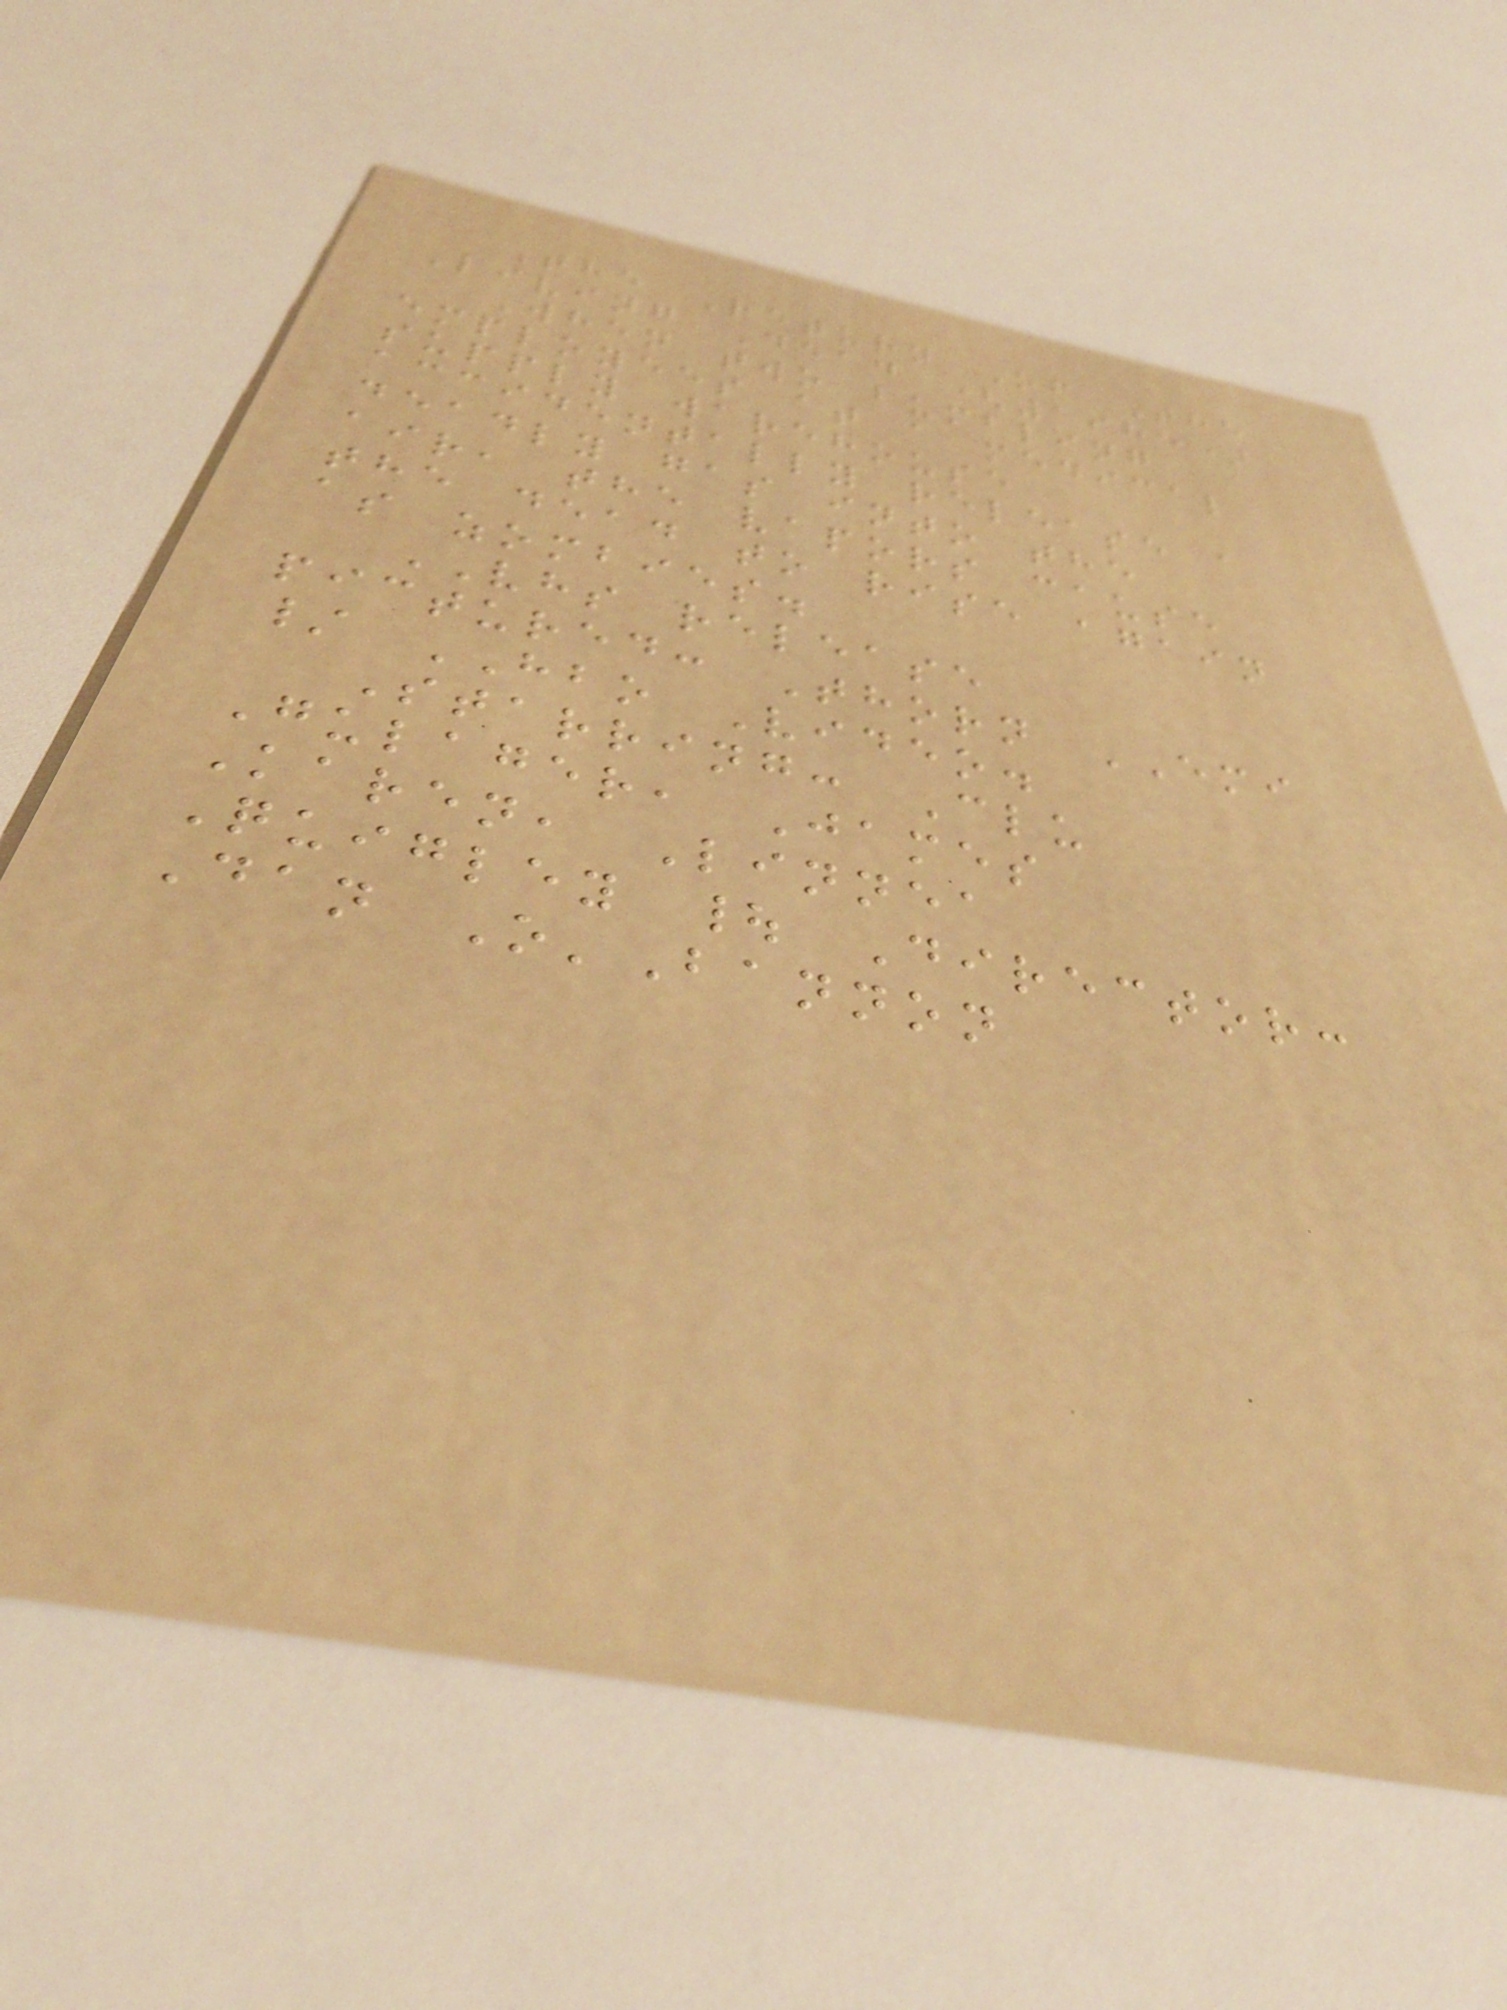The Return Of The
Living Dead (1985)
When two bumbling
employees at a medical
supply warehouse
accidentally release a
deadly gas into the
air, the vapors cause
the dead to rise again
as zombies.
VHS release
pictured: Thorn EMI
/ HBO Video.
Starring: Clu
Gulager, James
Karen, Linnea
Quigley | Director:
Dan O'Bannon
